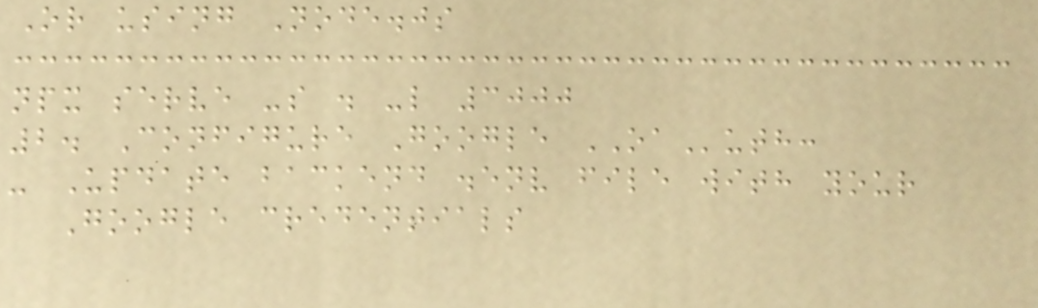Or using Node.js
npx serve -s . -l 3000
2. Configure Google OAuth:
- Update backend .env file with your
Google credentials
